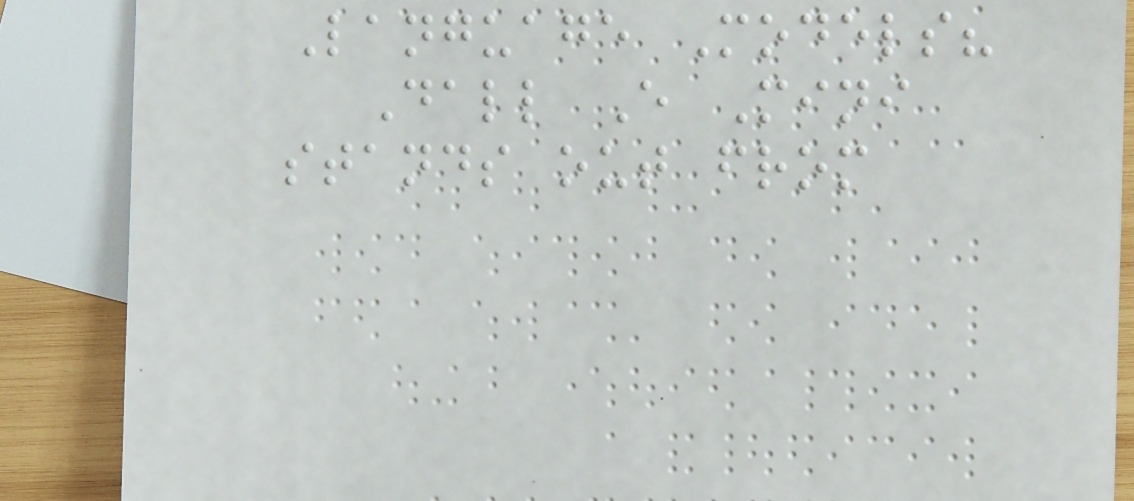Language Models?
Dall E Mini
stands out from
